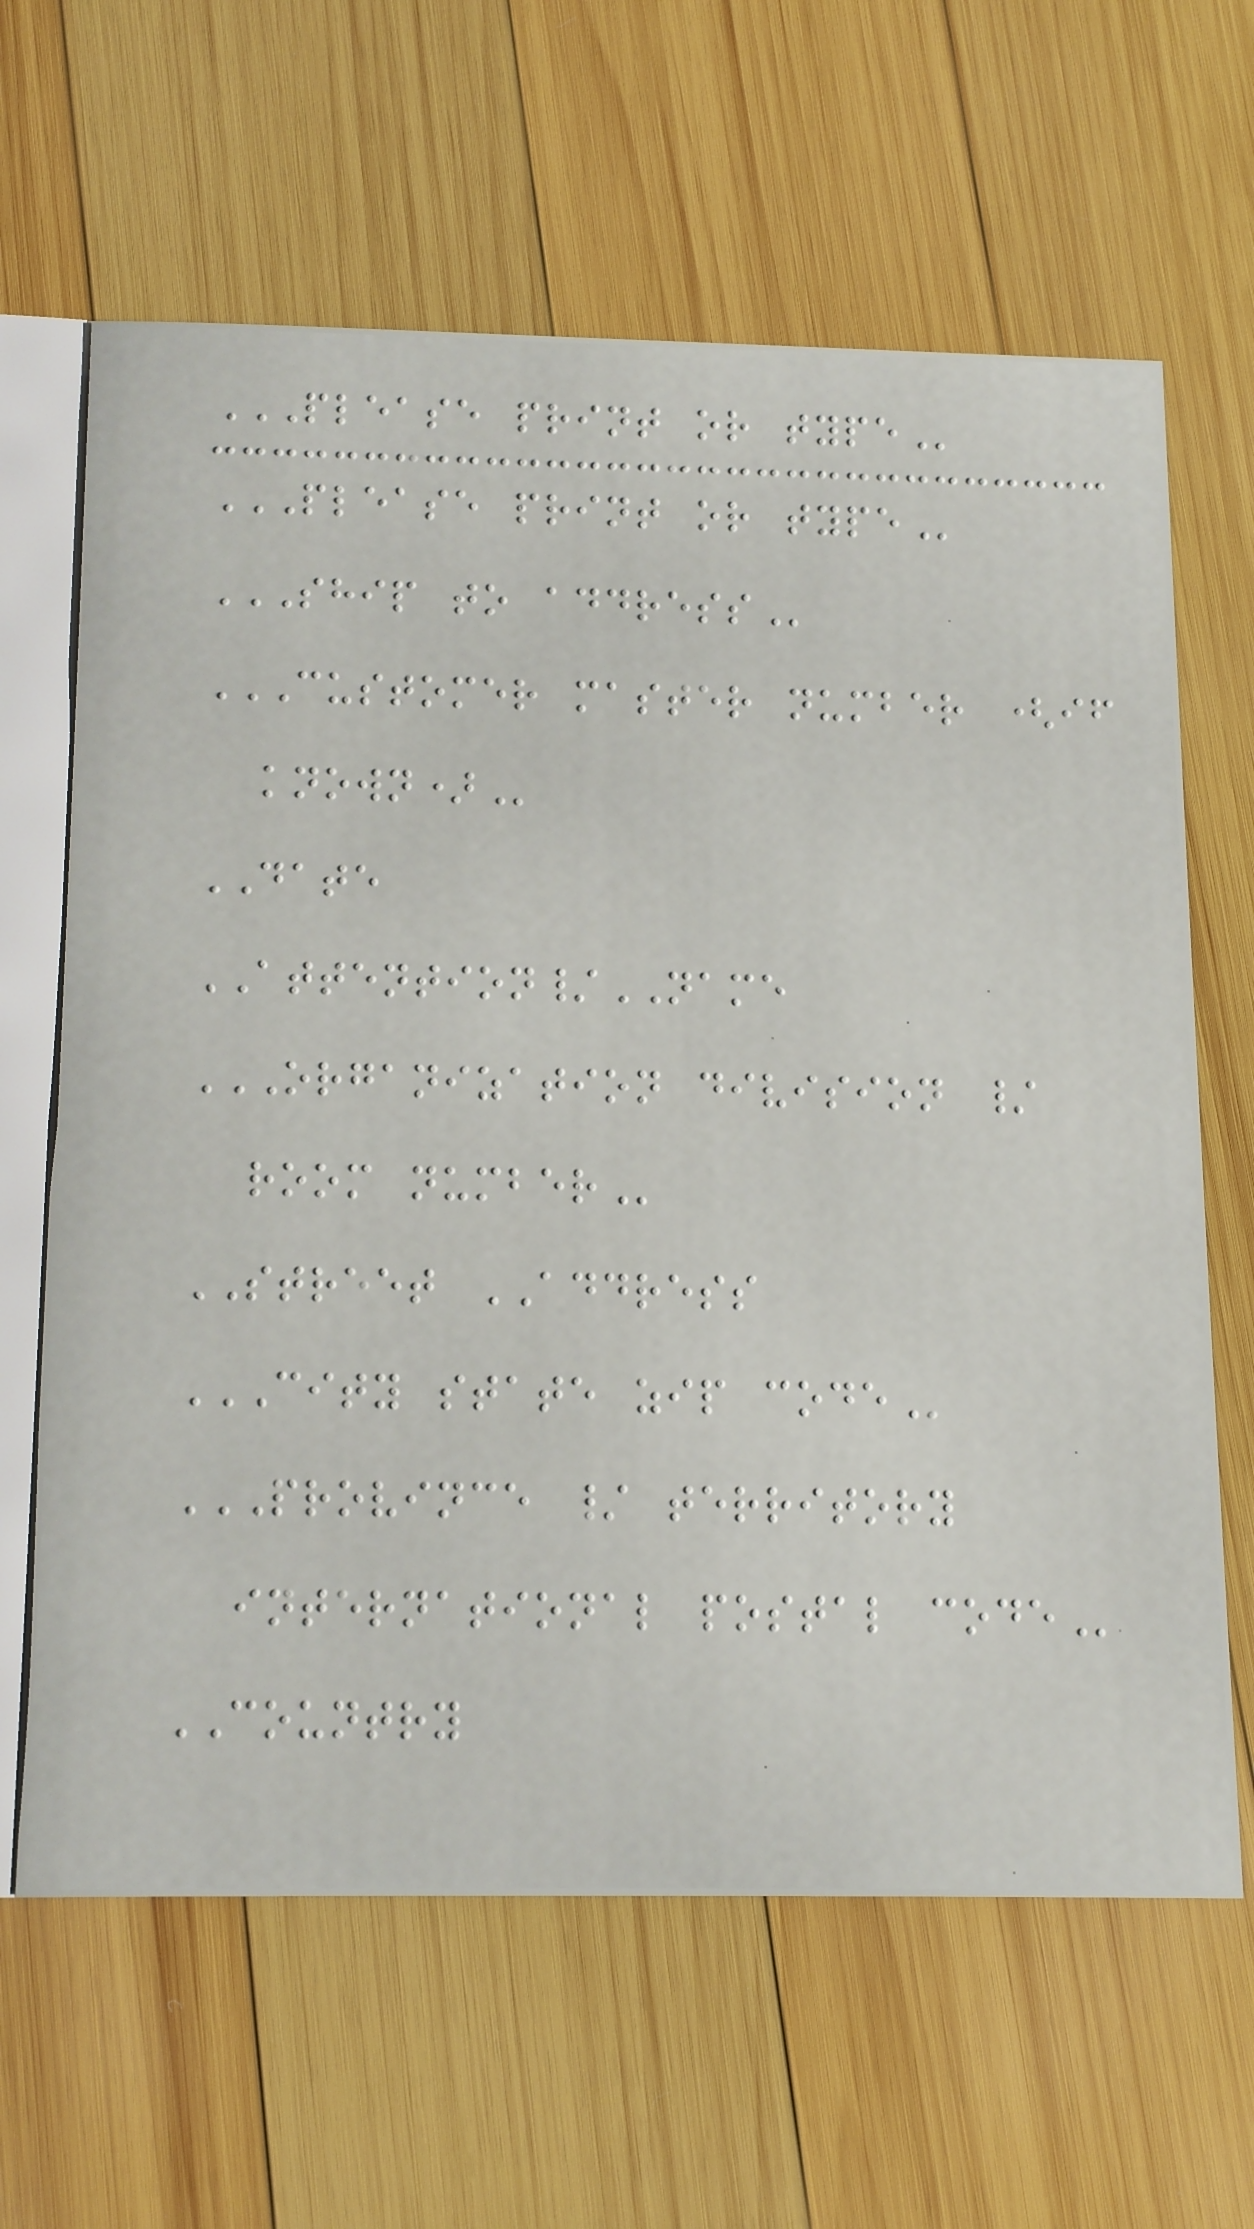PLEASE PRINT OR TYPE
PLEASE PRINT OR TYPE
SHIP TO ADDRESS
CUSTOMER MASTER NUMBER (IF
KNOWN)
DATE
ATTENTION/NAME
ORGANIZATION DIVISION /
ROOM NUMBER
STREET ADDRESS
CITY STATE ZIP CODE
PROVINCE / TERRITORY
INTERNATIONAL POSTAL CODE
COUNTRY
